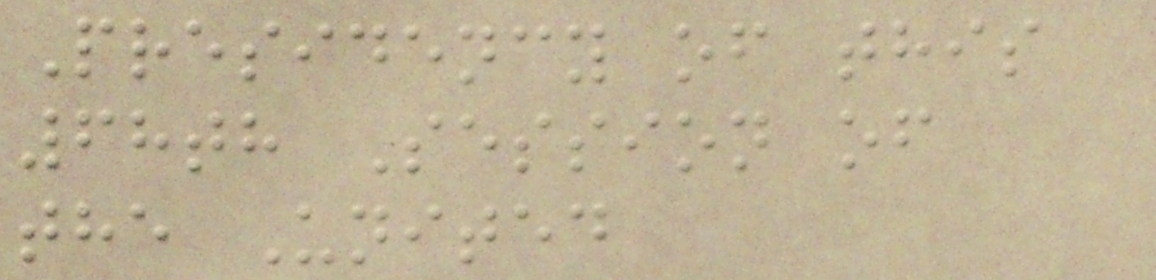Presidency of this
68th Session of
the United
